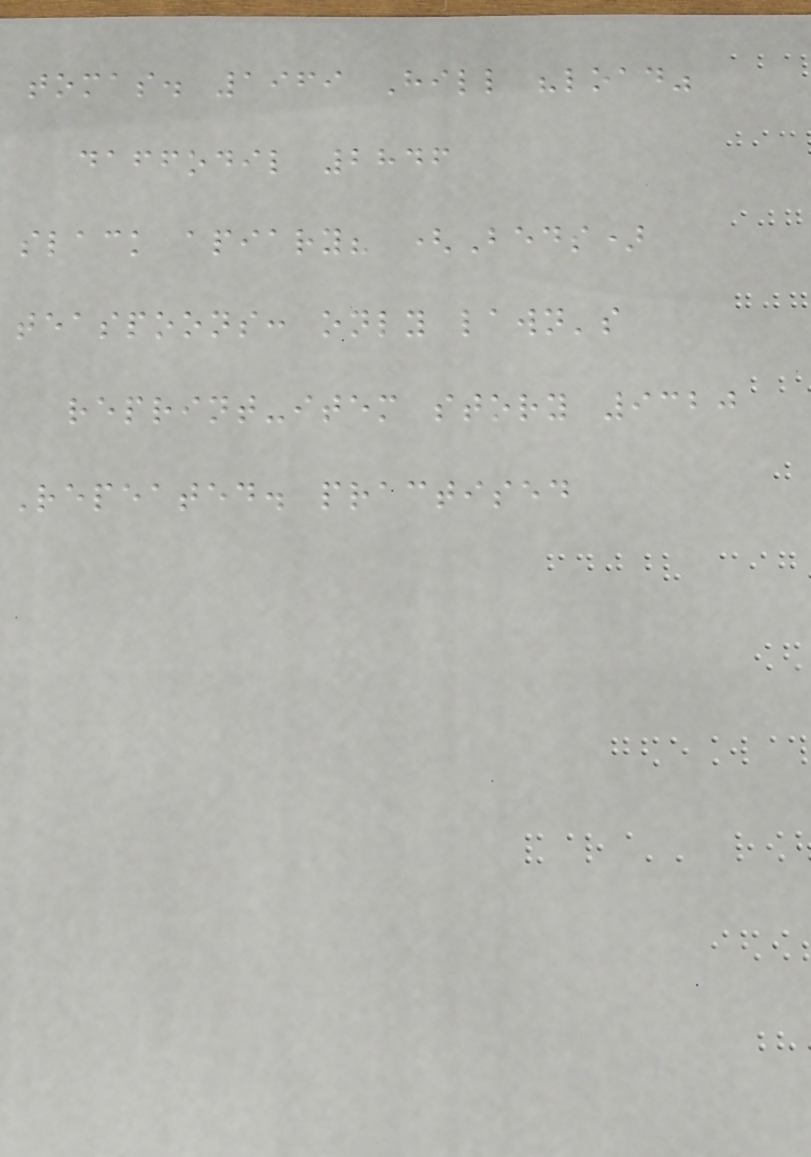tomas. 1969 Hill "load"
daffodil 2846
slack apiary? (Beds)
teaspoons: only lawn's
reprint-item story 9320
Repeated. practised
